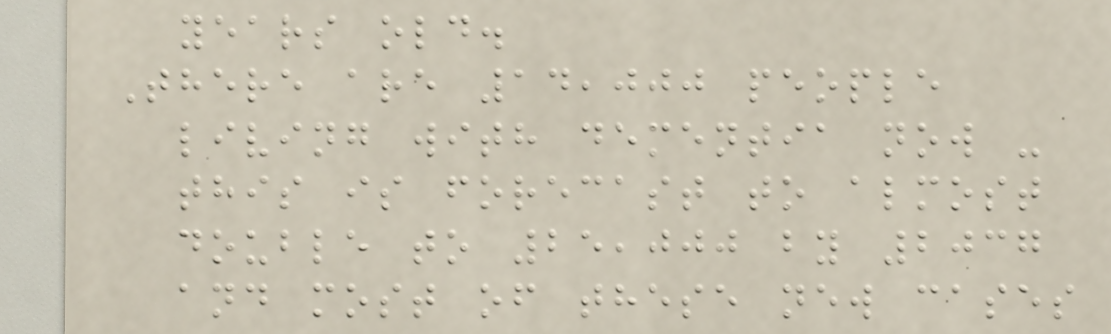years old.
There are 14,000 people
living with dementia now -
this is forecast to almost
double to 25,000 by 2037
and most of these new cases
